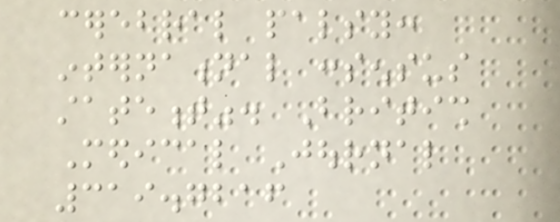cerebral palsy:
international consensus
statement". British
Medical Journal
319.7216
